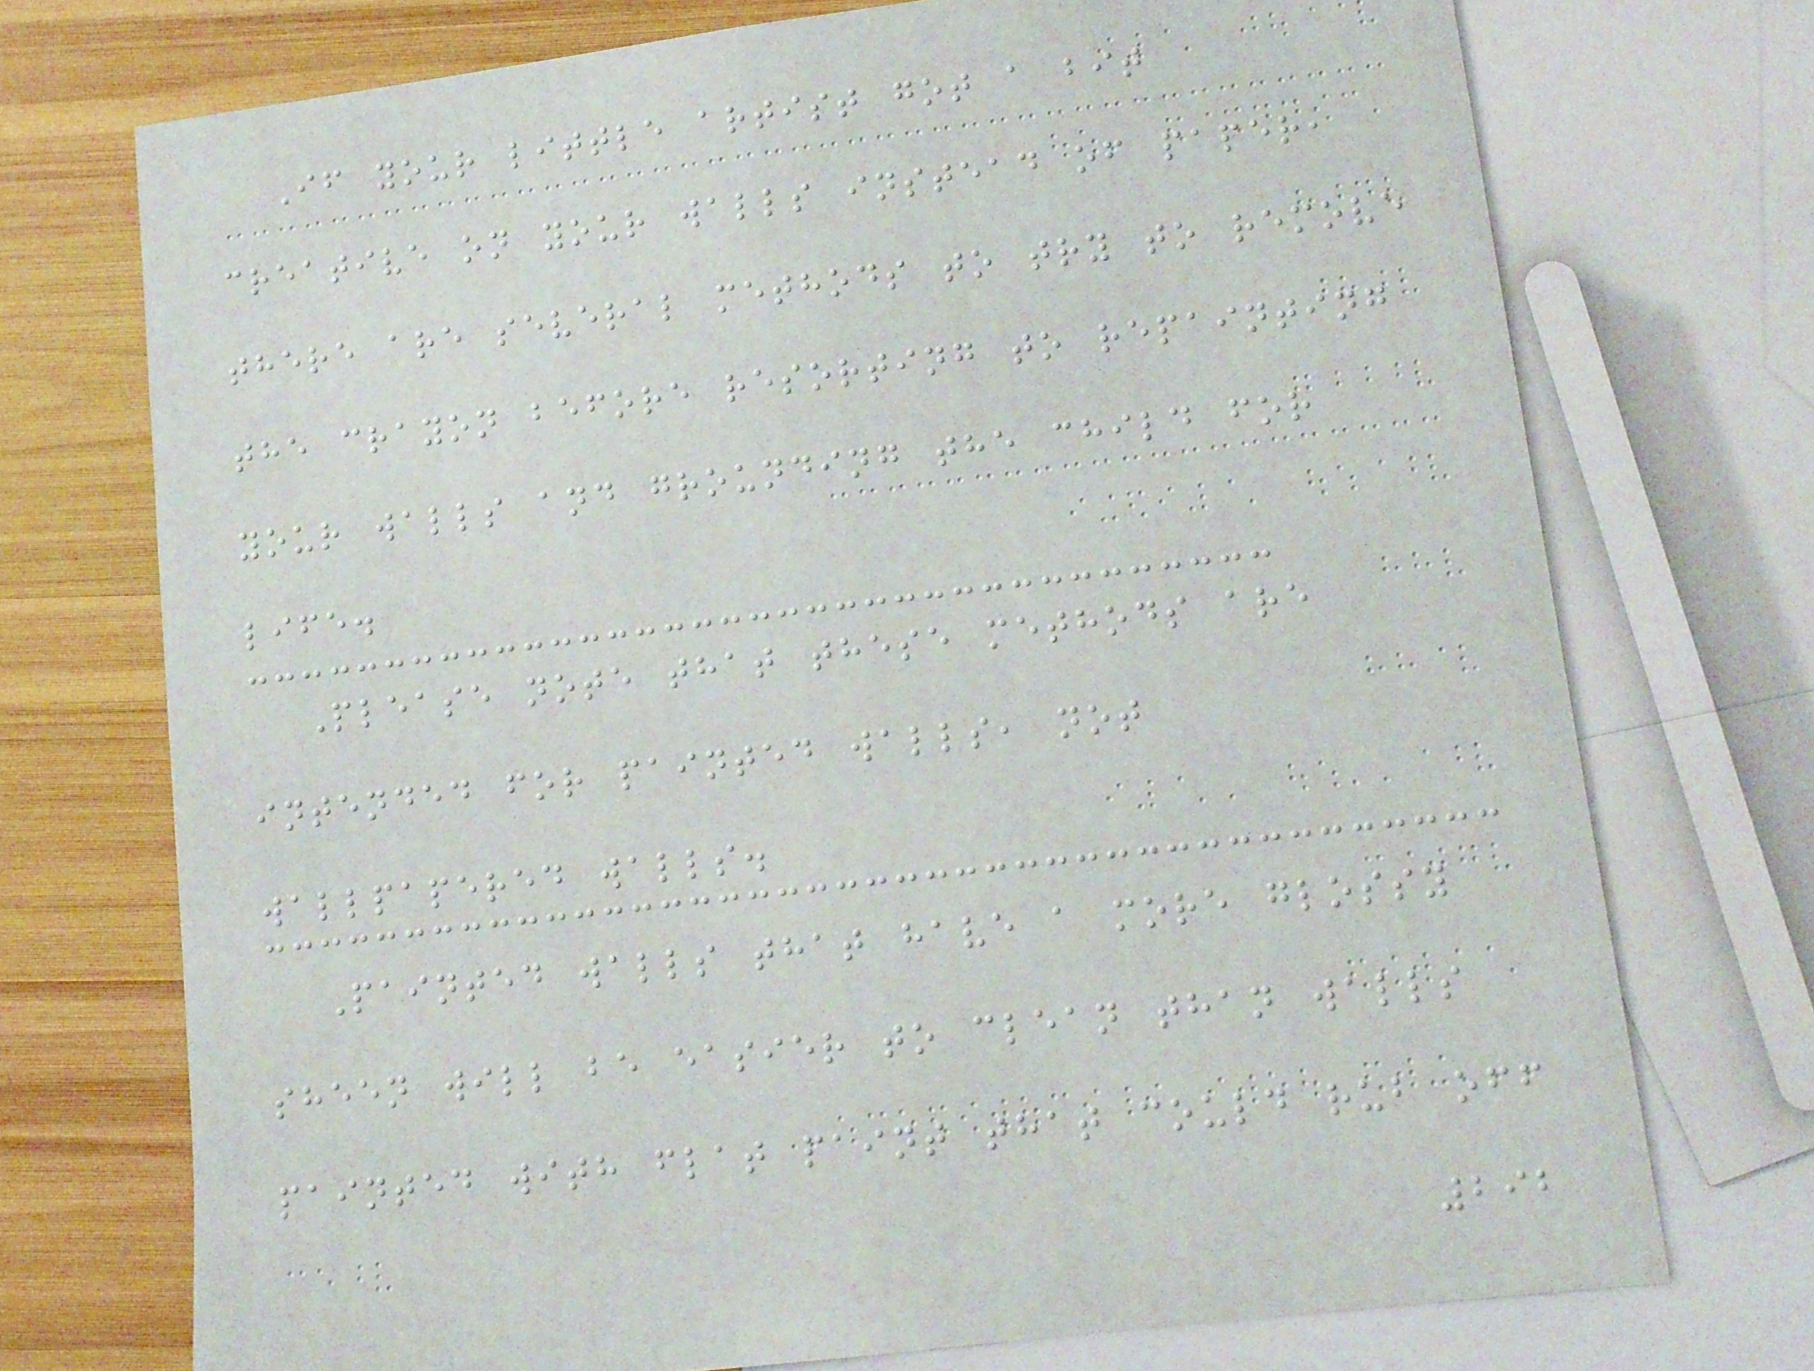If your little artist got a bit
creative on your walls instead of paper,
there are several methods to try to remove
the crayon before resorting to repainting
your walls and grounding the child for
life.
Please note that these methods are
intended for painted walls, not
wallpapered walls.
Painted walls that have a more glossy
sheen will be easier to clean than walls
painted with flat paint that could rub off
292
